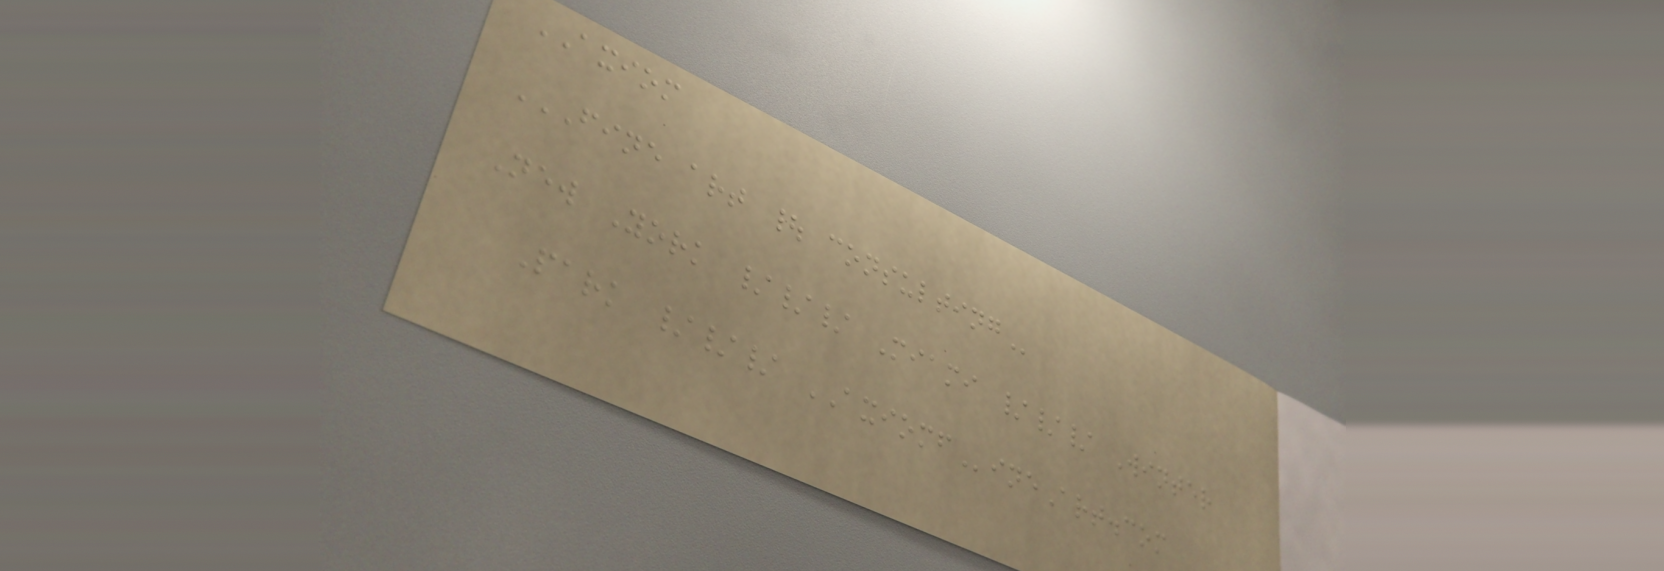AXIOM
FINE ART | CONSULTING
New York /// Miami /// Winter
Park /// AXIOMFineArt.com
